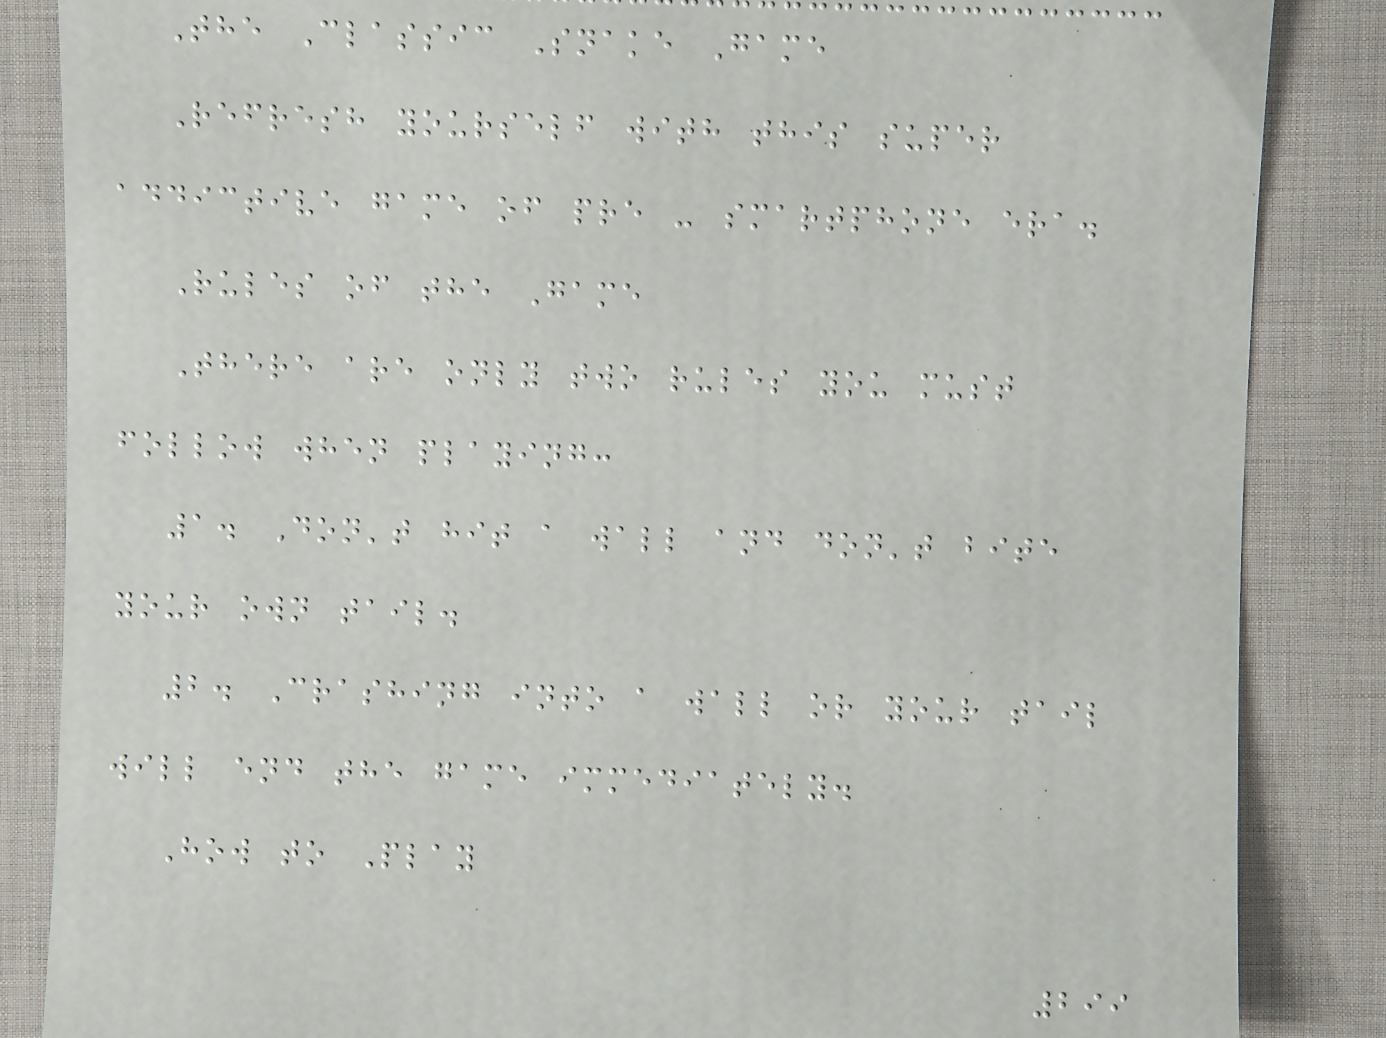The Classic Snake Game
Refresh yourself with this super
addictive game of pre - smartphone era.
Rules of the Game
There are only two rules you must
follow when playing:
1. Don't hit a wall and don't bite
your own tail.
2. Crashing into a wall or your tail
will end the game immediately.
How to Play
299
